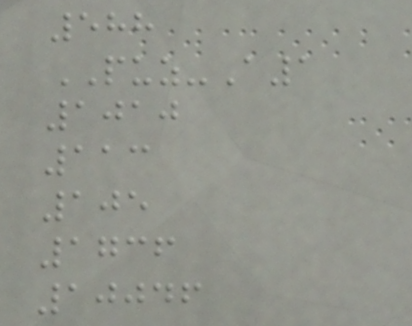588
PUZ-A1
1010
113
105
1736
10046
